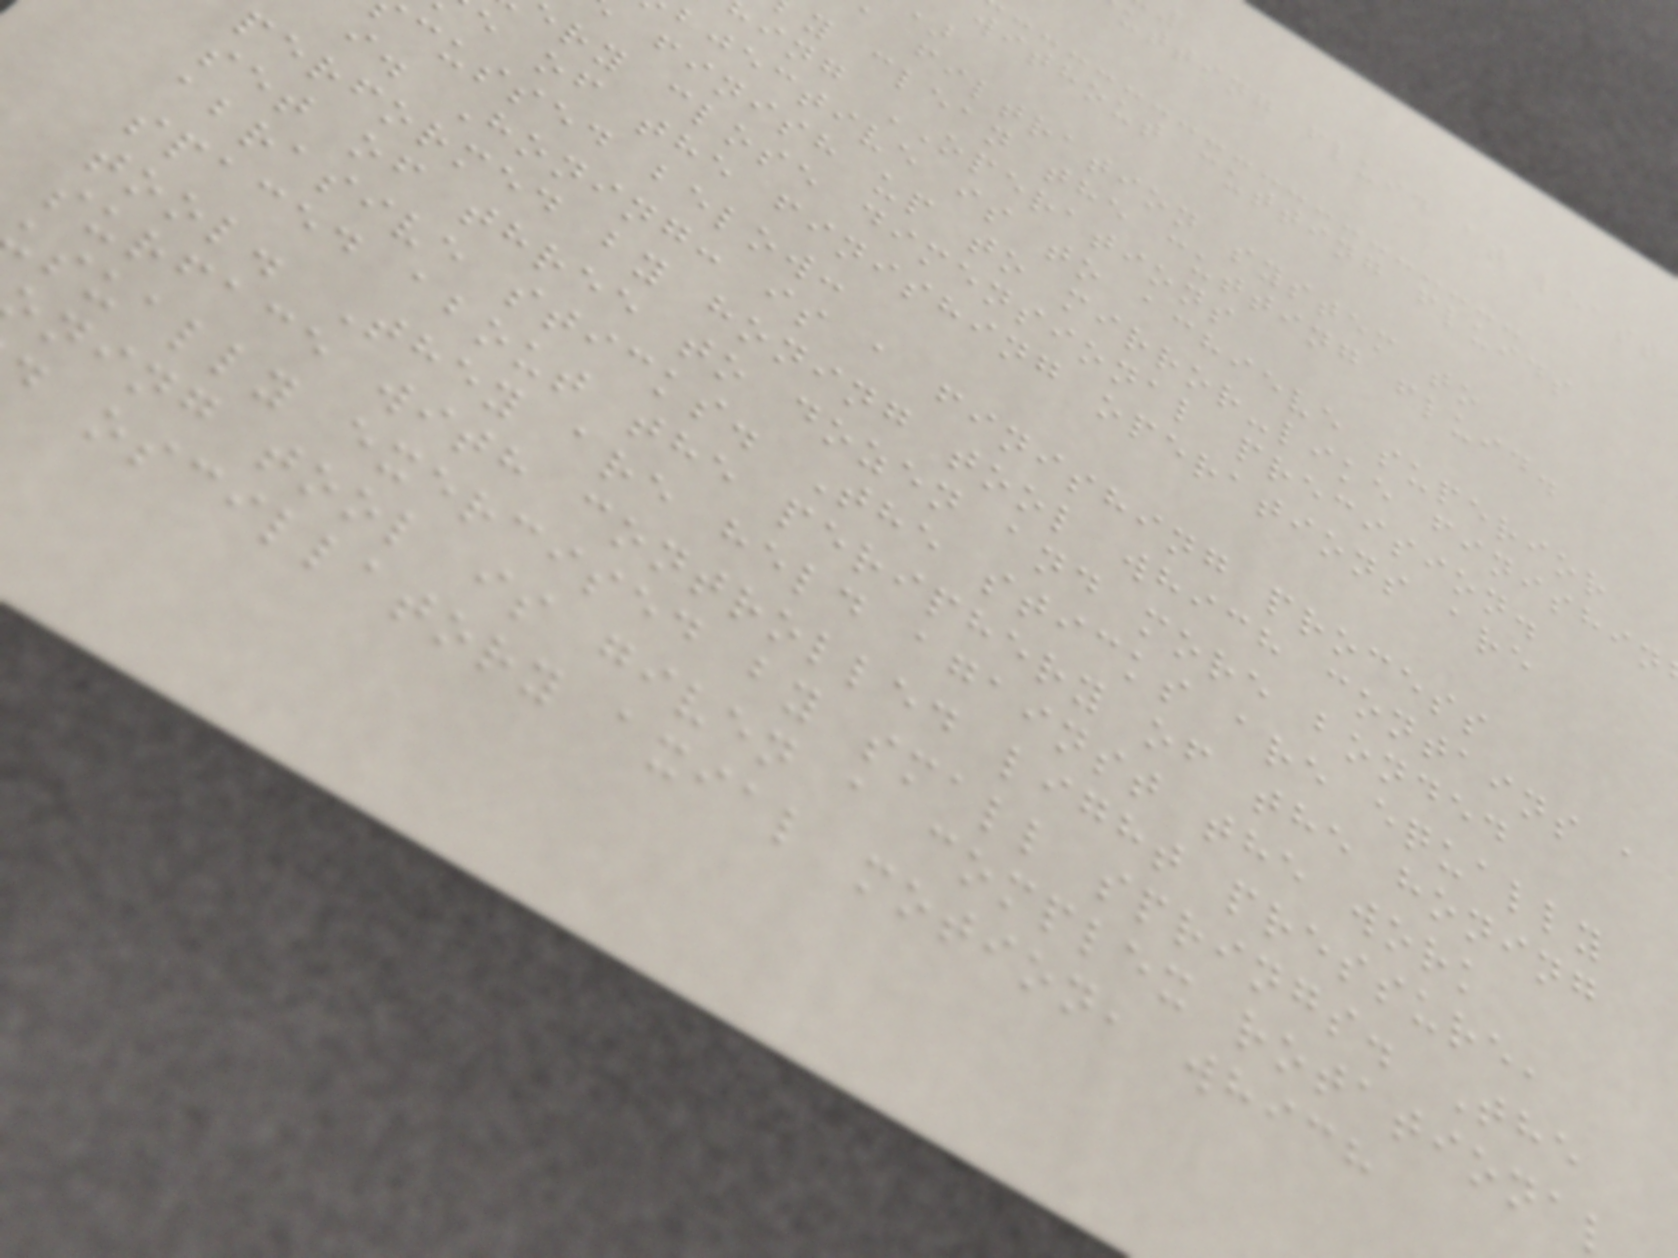utting fluid at least
without cutting fluids
a filtration system to
y clean the cutting fluid.
ing OPERATIONS
bjective is to achieve superior
finish up to mirror-like finishin
ry close dimensional precision.
e of the finishing operations are
cussed below:
i. Honing: is a finishing process
performed by honing tool which contains a
set of three to dozen and more bonded
abrasive sticks. The sticks are equally
spaced about the periphery of the honing
tool. They are held against the work
surface with controlled light pressure,
sually exercised by small springs. The
ning tool is given a complex rotationa
oscillatory axial motion, which
